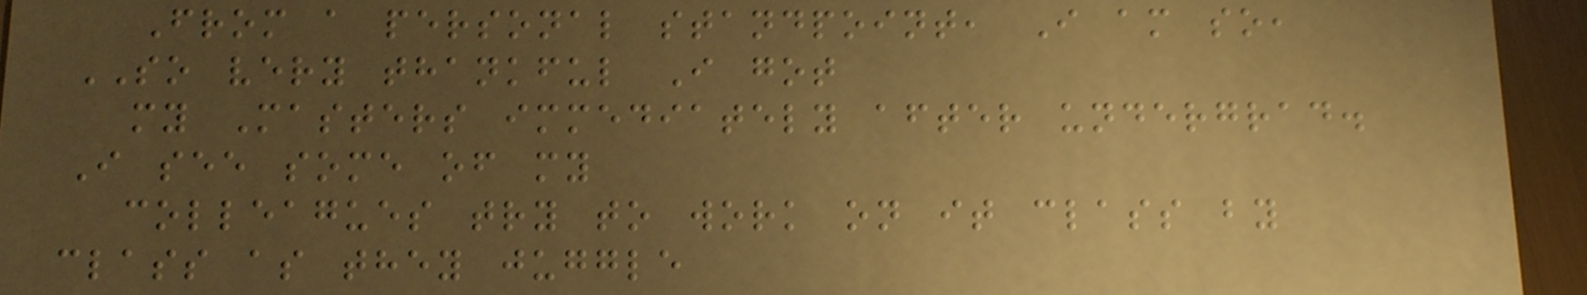From a personal standpoint, I am so,
SO very thankful I got
my Masters immediately after undergrad.
I see some of my
colleagues try to work on it class by
class as they juggle
